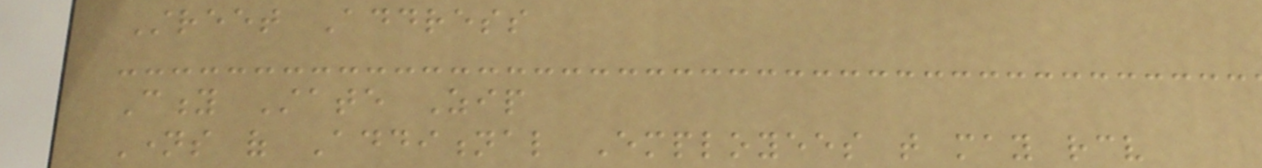Street Address
City State Zip
Names of Additional Employees that may receive
